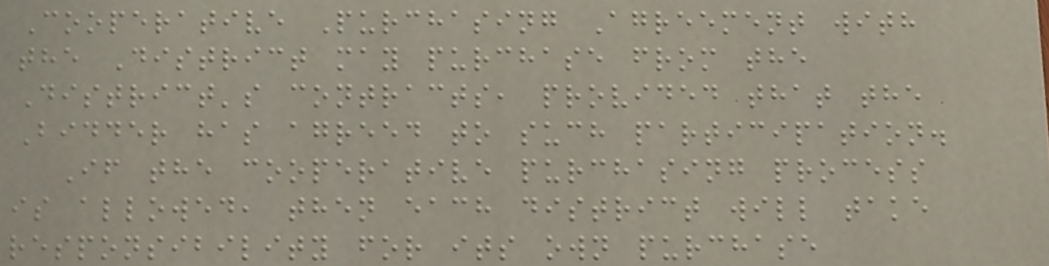Cooperative Purchasing Agreement with
the District may purchase from the
District's contracts, provided that the
Bidder has agreed to such participation.
If the cooperative purchasing process
is allowed, then each district will take
responsibility for its own purchase
